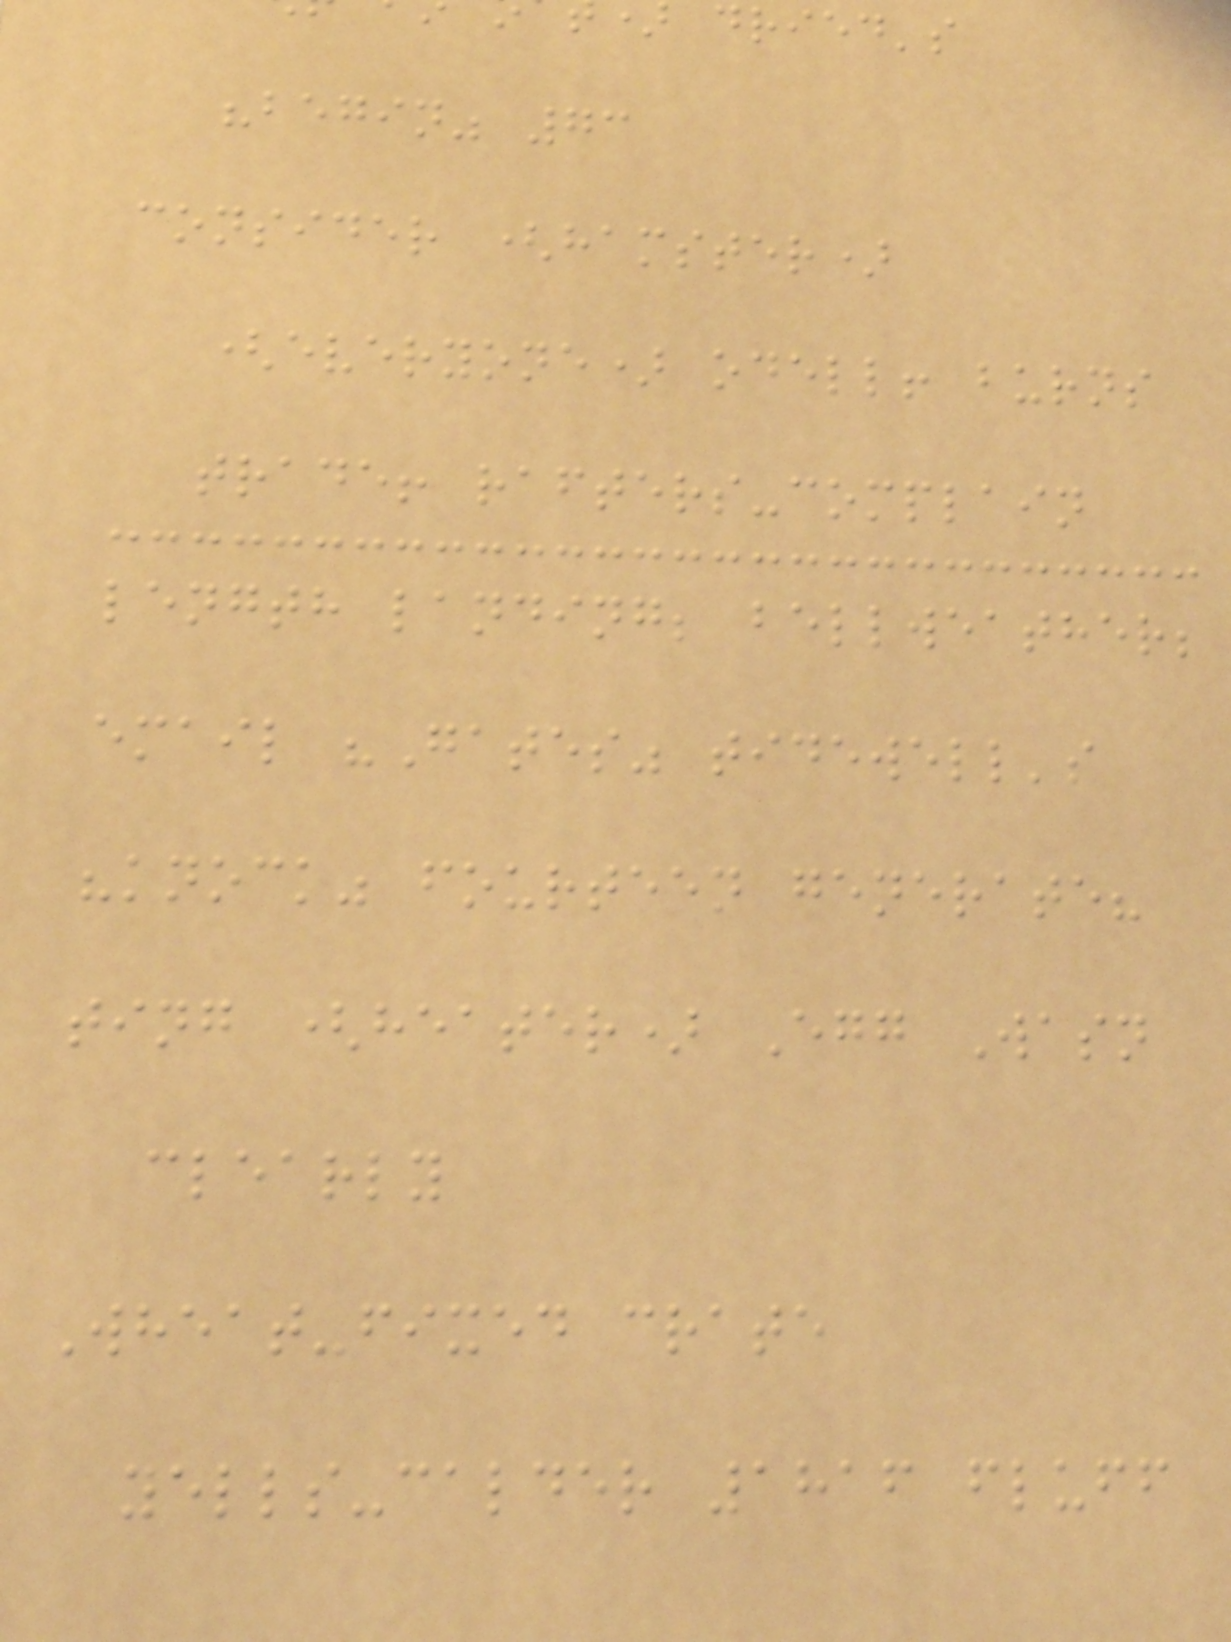dried's
"begin" 73
consider (hamster)
(everyone) odell! burns
trade! rafters-complain
length landing; bellweather;
email "Gates" tidewell's
"knock" fourteen generate?
ting (heater) Egg Wasn
clearly
Wheat-fixed crate
yells-calder 1816 fluff
